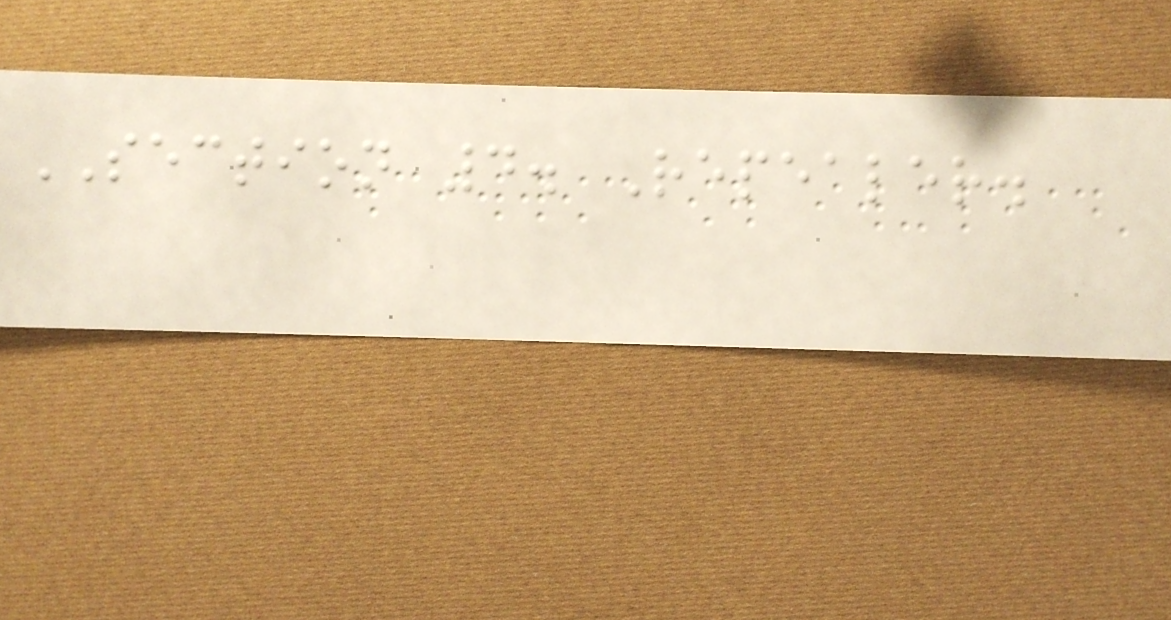SECTION 4. Repealer.
